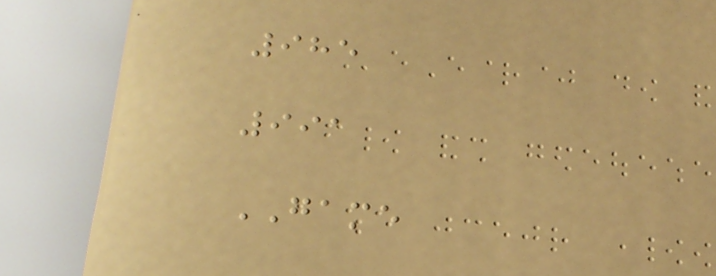985
991
GAME
